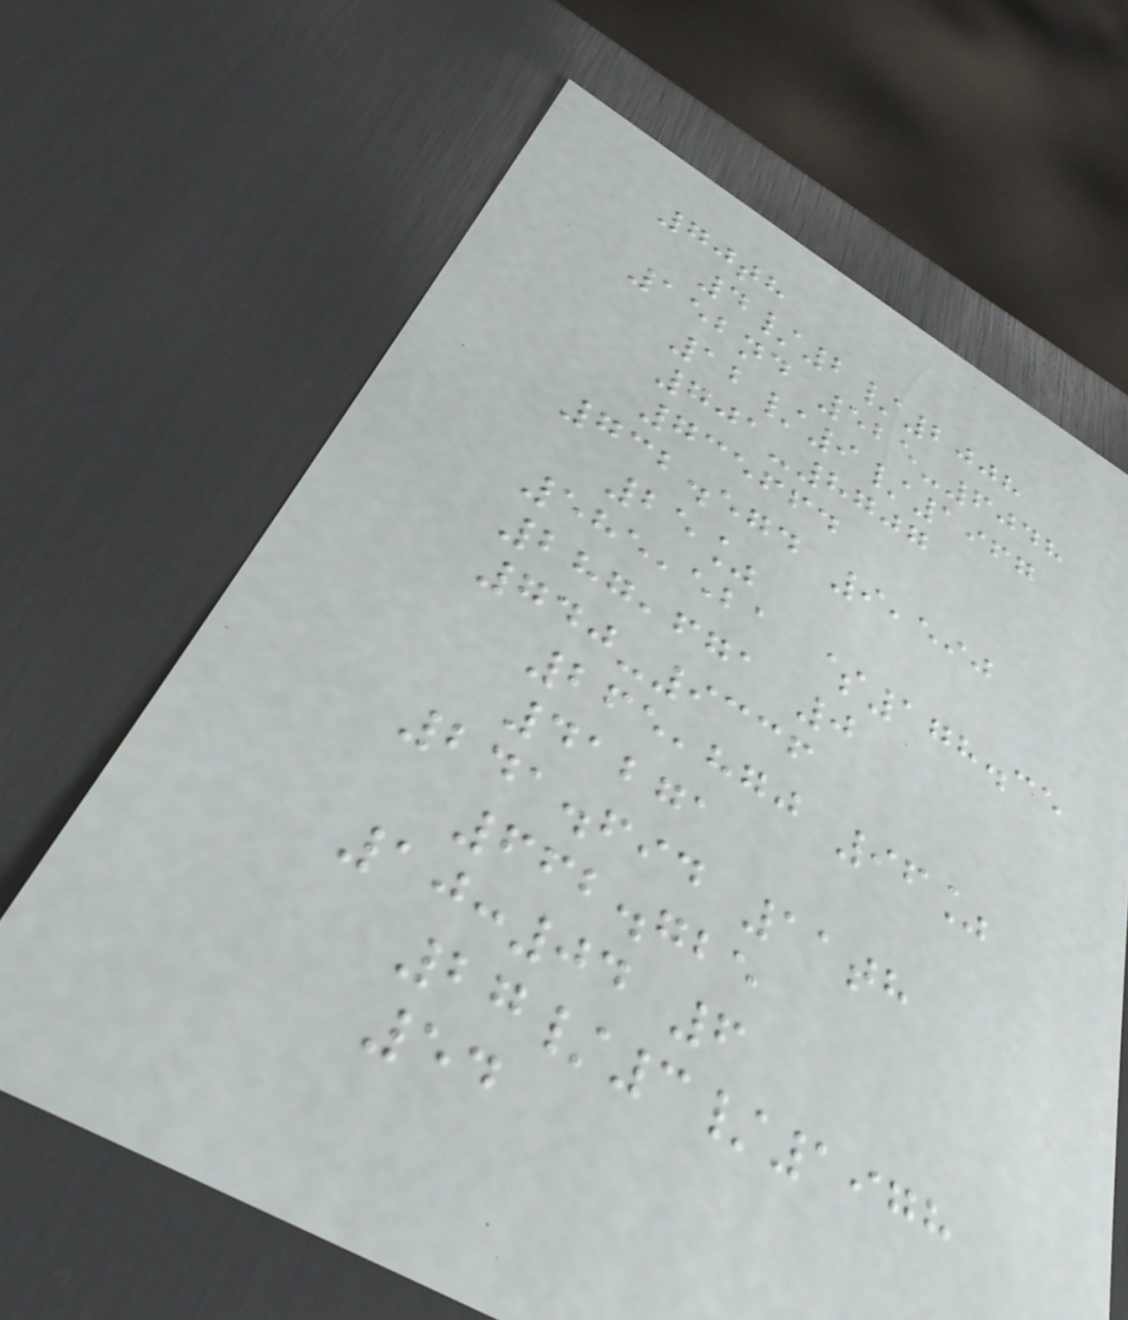70th
4/2/2008
152nd 525-6048
12/9/1967
701-8707
735664
732.574 9,590
25%
585,521 $178.35
287,671 0
740-9336
265,870 96%
41271
241.694 11th
662.725
10:04 6
27/3/1978
54
